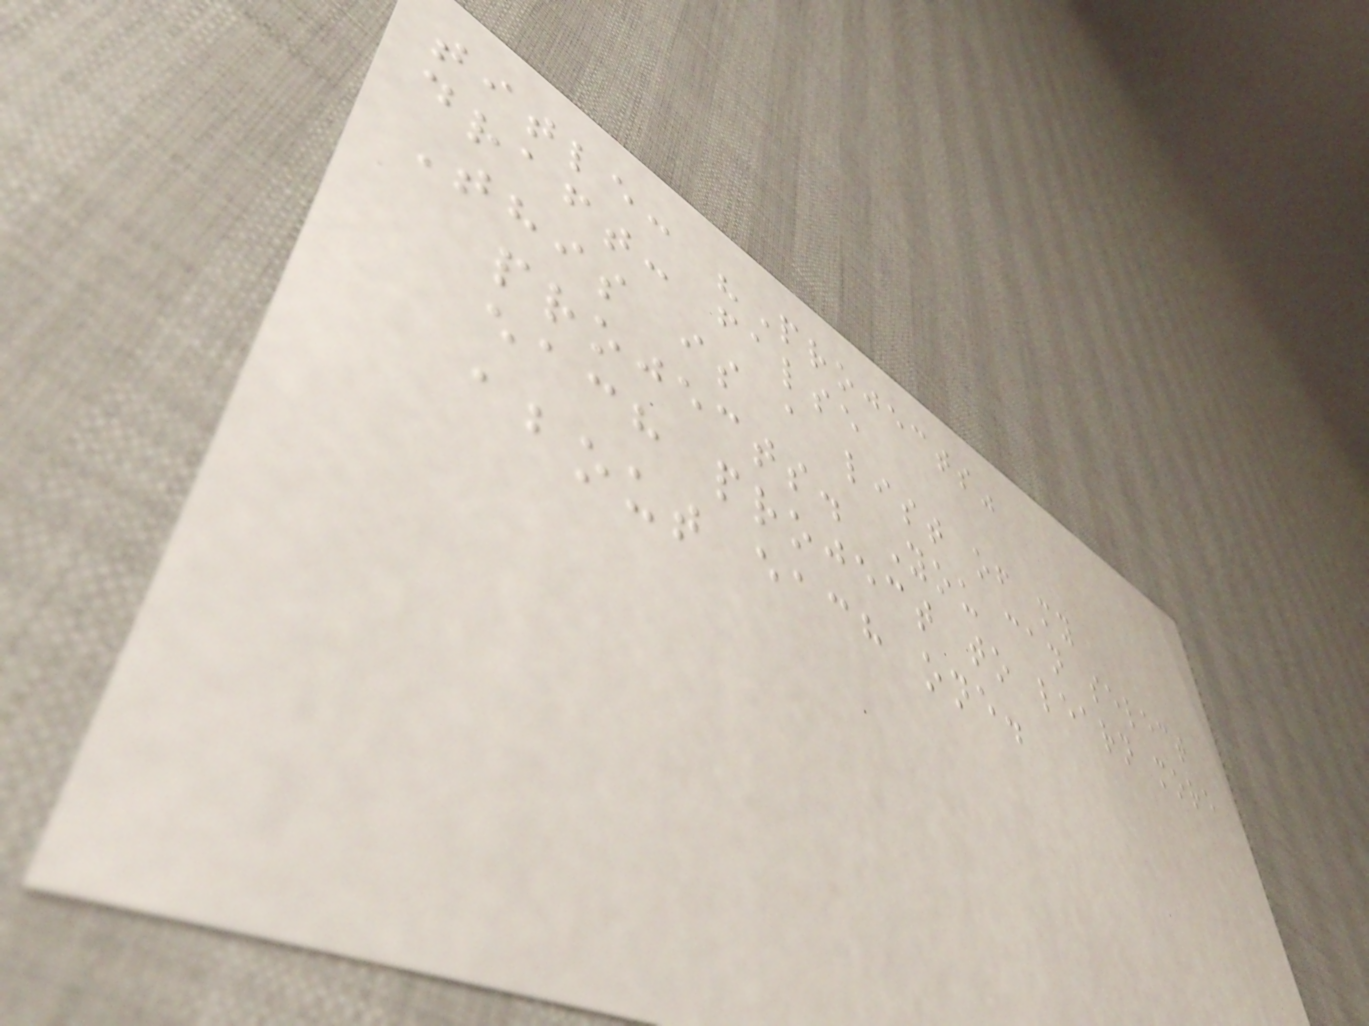title: "Projects"
draft: false
This is a list of my
projects. You can select
each project to learn more
about each one.
